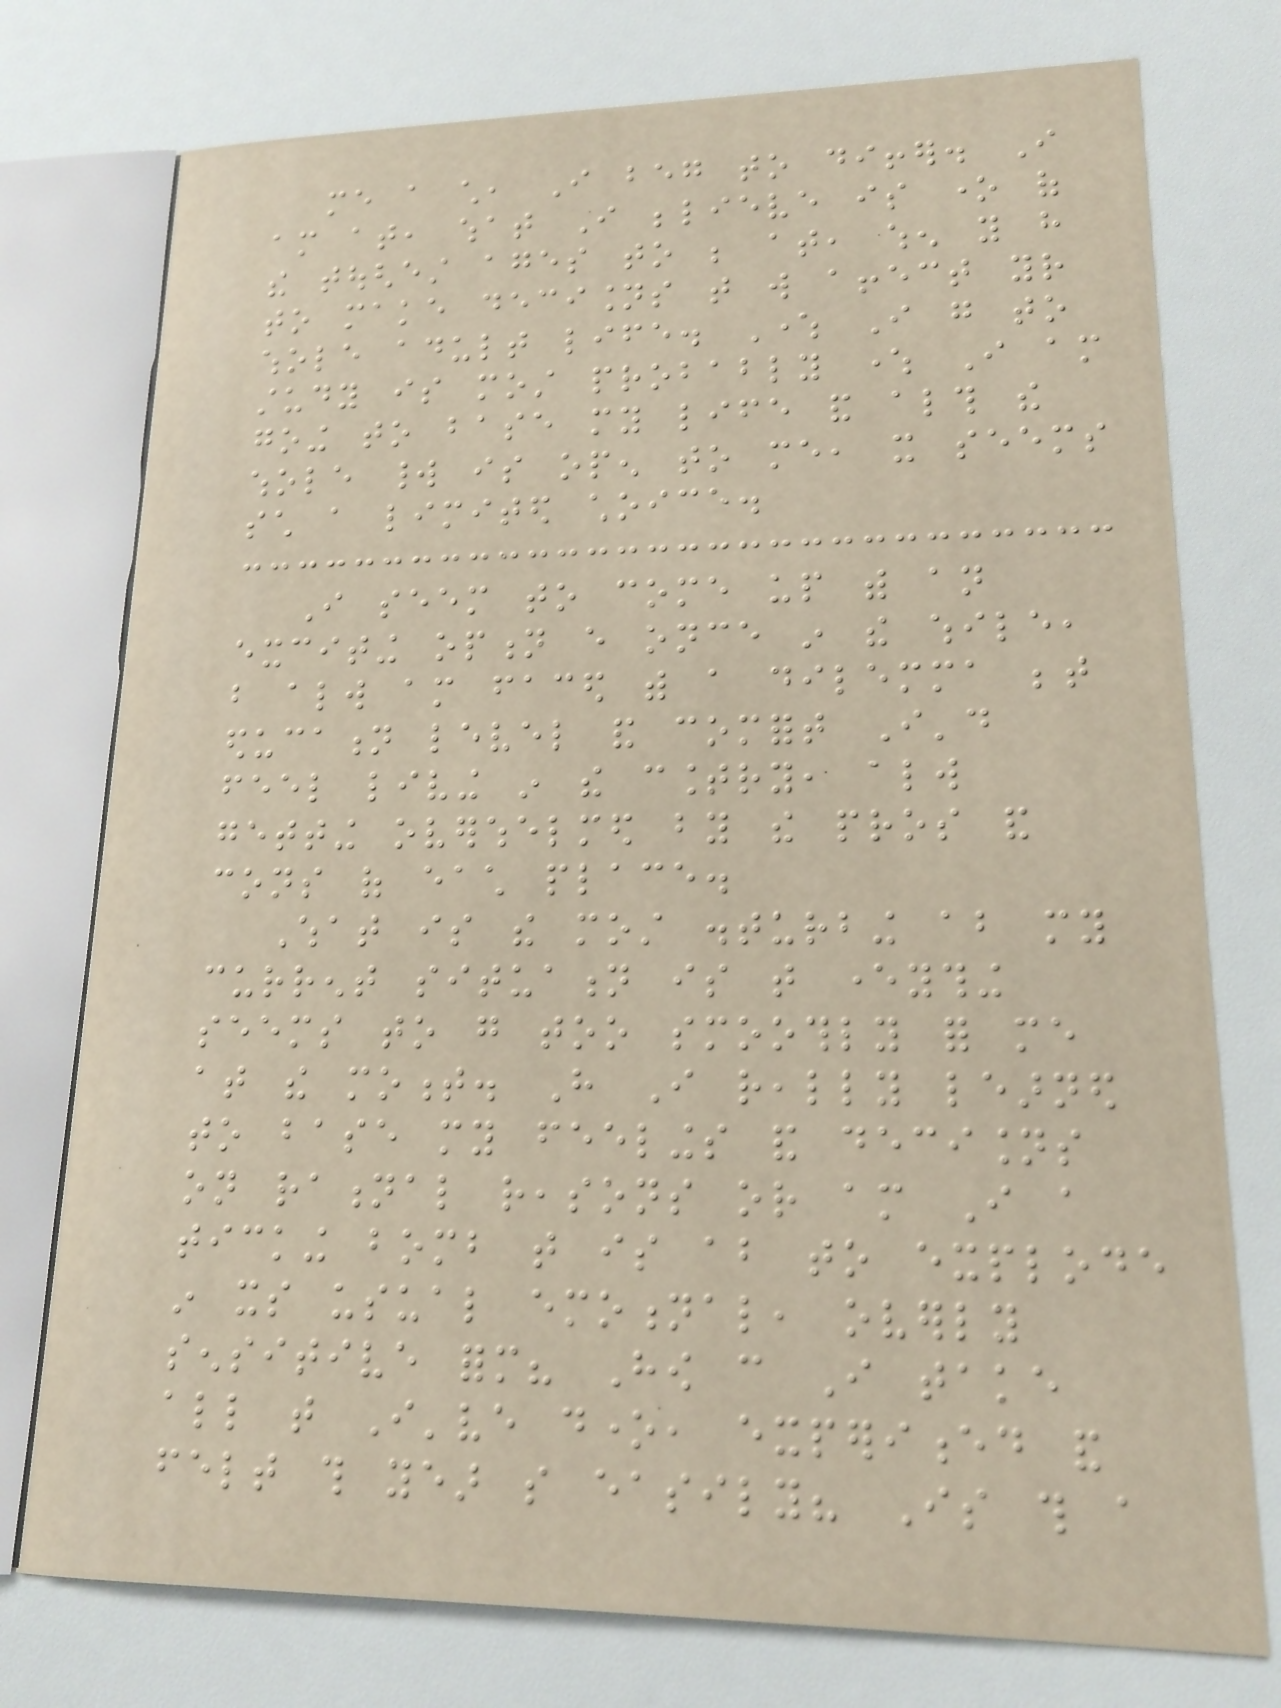me a child, I beg to differ. I
am at, what I believe is one of
the toughest ages to be at, when you have
to make decisions that will affect your
whole adult life. Where I go to
study is most probably where I am
going to base my life and although the
whole world is open to me, it seems
such a limited choice.
I seem to come up with an
exciting option every once in the while,
but always am faced with a dilemma between
education level and comfort I'd
feel living in the country, always
getting overwhelmed by the pros and
cons of each place.
What is the most disturbing about my
current situation is that everything
seems to go too smoothly for me
at the moment. Have I really learned
to base my feelings and decisions
on rational reasons or am I a
ticking bomb that is about to explode
in its usual emotional, overly
sensitive form? How can I take
all that I've done, experienced and
felt this year so easily? Is this a
